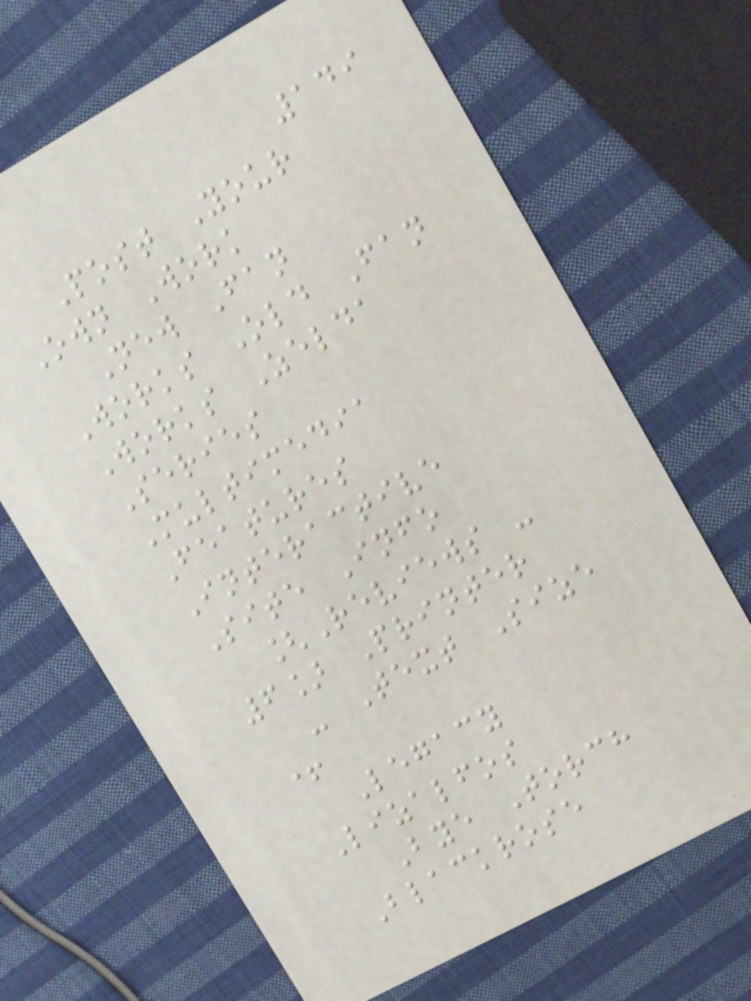149
Post Your
Own Work
New Fan
Works Old Fan
Works Zelda
Series
Multimedia
Features
Interactive
Site Info
[Reviews -
6] Printer
- Text Size
+
Legacy
Lizalfos
Bye Torch
Blackrose
